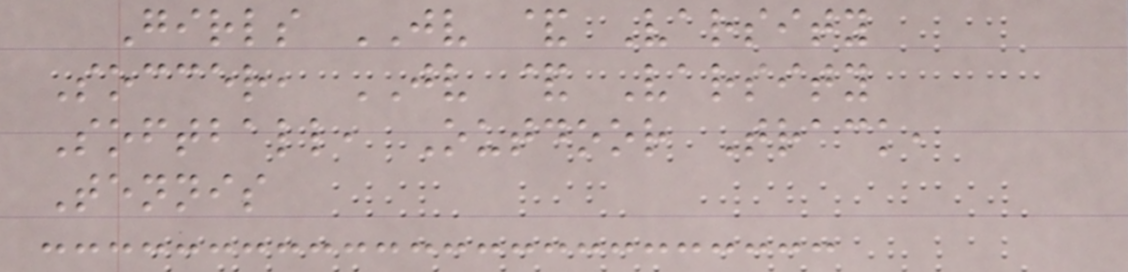Girls JV & Varsity
Soccer, JV & Varsity
Softball, Outdoor Track,
Tennis
